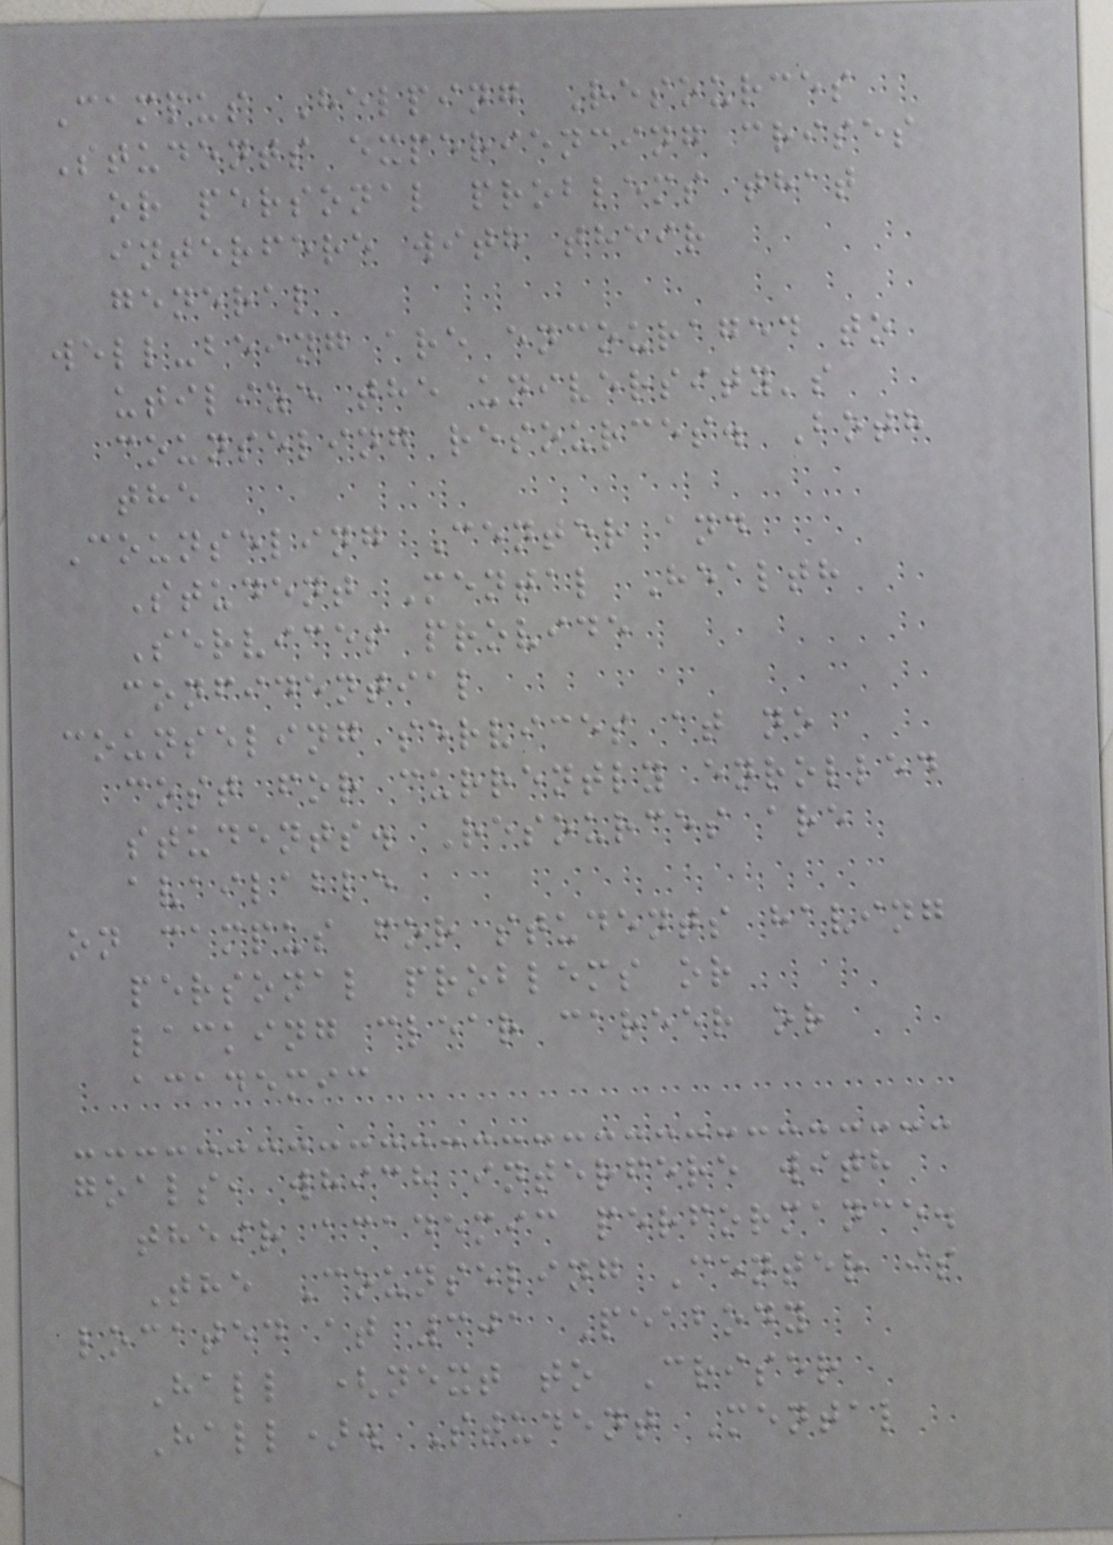Campus Helping Resources
Students experiencing crises
or personal problems that
interfere with their
general
well-being are encouraged to
utilize the university's
counseling resources. Both
the
Counseling Center and
Student Mental Health
Services provide
confidential
counseling services at no
cost for currently enrolled
students. Resources are
available
on campus for students having
personal problems or
lacking clear career or
academic
goals, which interfere with
their academic performance.
The Counseling Center is
located at 301 Peabody
Hall (next to Criser
Hall). Student Mental
